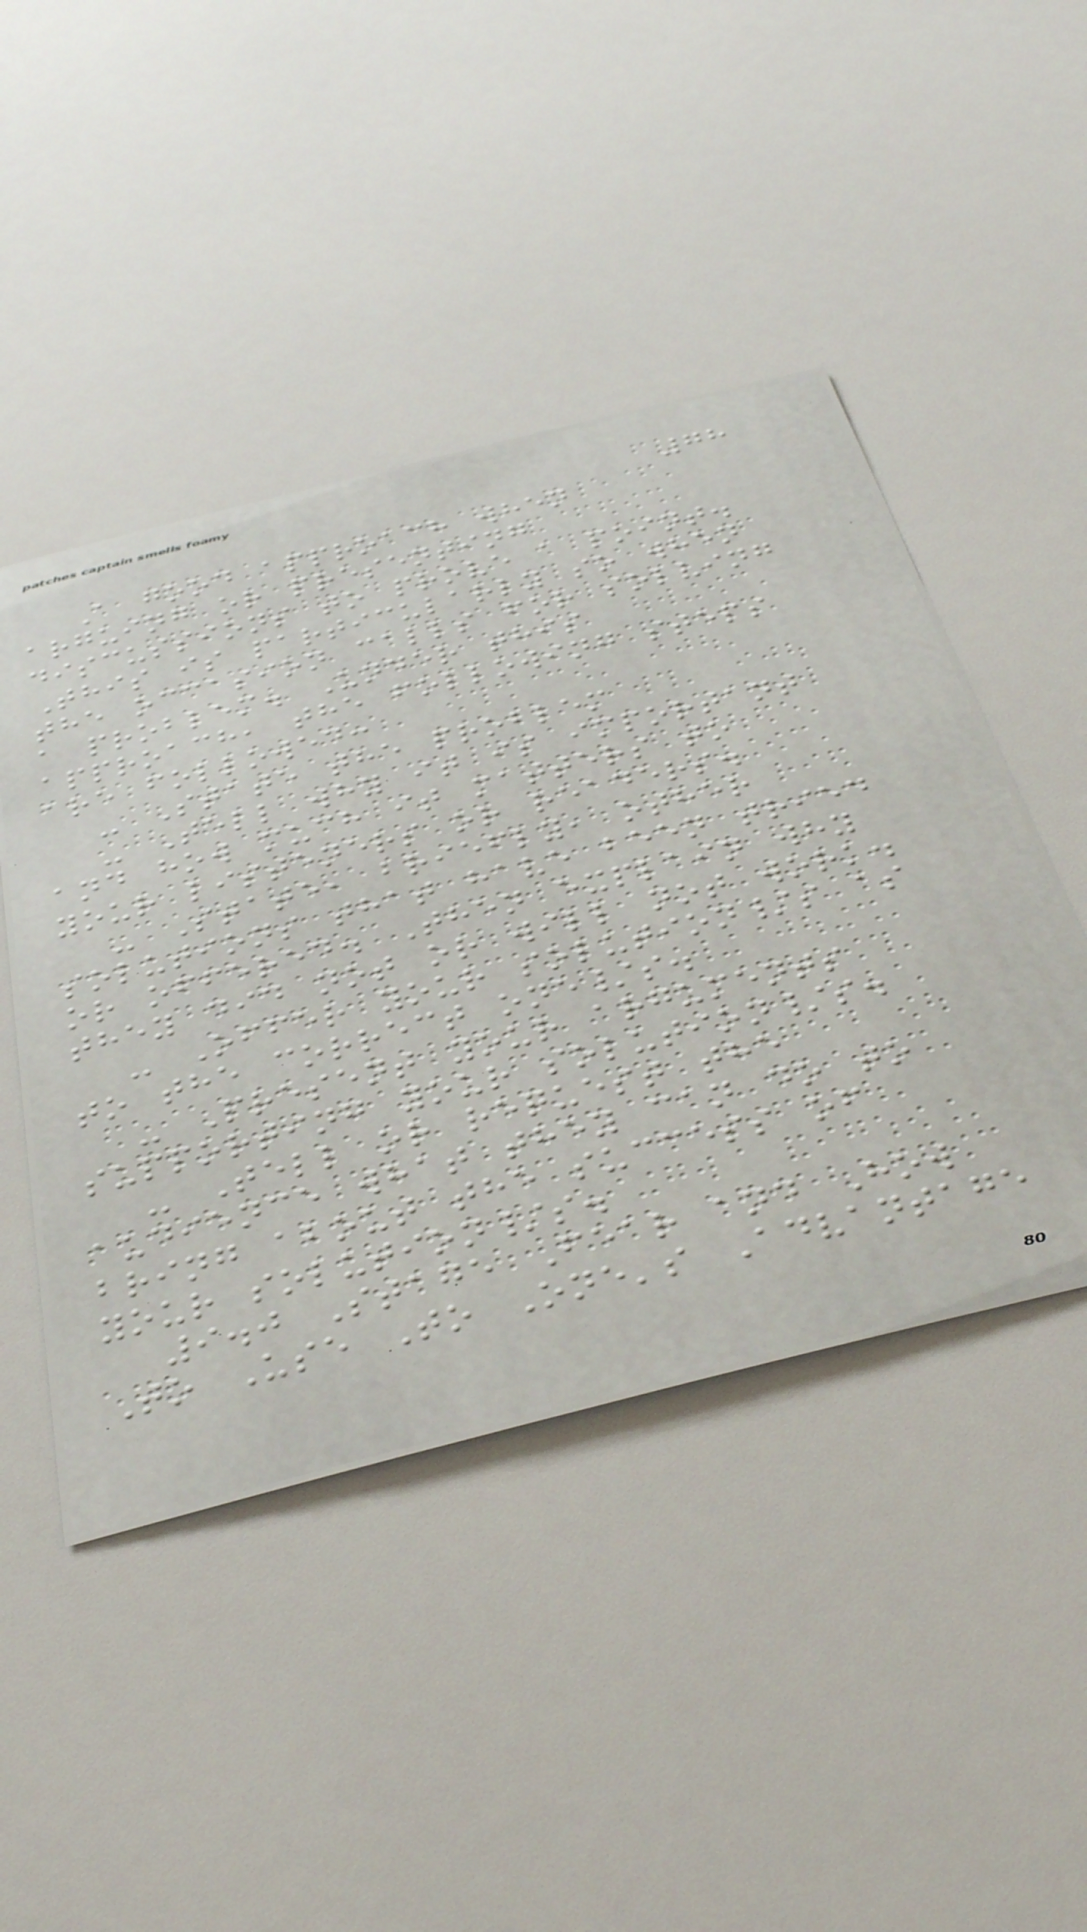78
A good approach when
arguing or presenting
discussions to prove a point.
This is particularly so when
the occasion calls for solving
a problem. Under this
approach, the following steps
are followed:
- State the problem
- Tell why it is important
and how much it matters to
your listeners or readers.
- State, briefly, other
solutions that have been tried
or offered. Then explain why
they did not or will not work.
- Offer your solution/s as
to the correct one/s.
- Present your arguments
supporting your solution/s.
- Tell or request the
audience what they can do to
bring about the success of
your solution/s.
9.0 Stage Fear and How
To Use To One's Advantage
